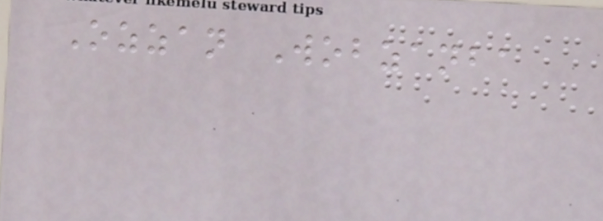Ozzan Wobzanba
